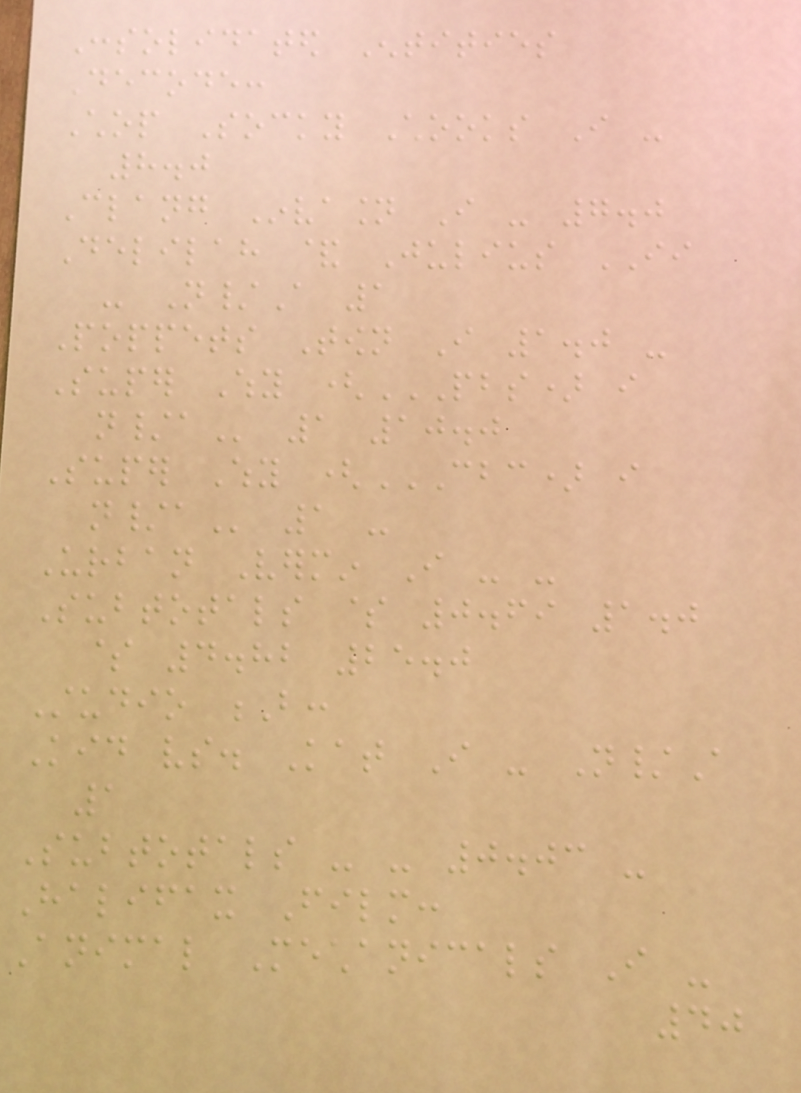Consolidated Entities
Decode:
Chop Socky Chooks I -
8.0
Clang Invasion I - 7.0
Delilah & Julius II
- N/A 1
Poppets Town I 1.0 -
Super Why (PBS) I
N/A 1 10.0
Super Why (CBC) I
N/A 1 -
Urban Vermin I - -
Subtotals $ 0.69 1.0
$ 4.82 25.0
Studio B:
Kid vs. Kat I - N/A
1
Subtotals - - 0.03 -
Halifax Film:
Animal Mechanicals I -
40
